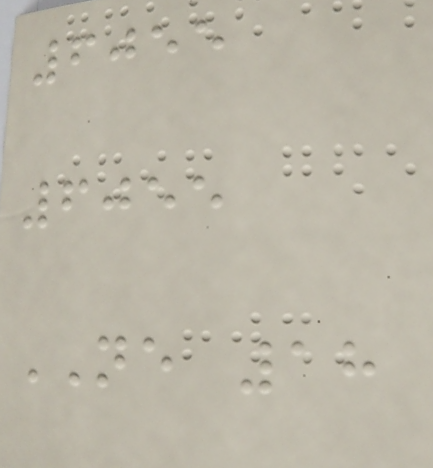6055
6055
NE 18
